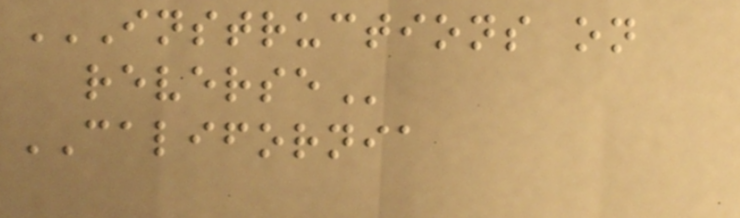INSTRUCTIONS ON
REVERSE
CALIFORNIA
